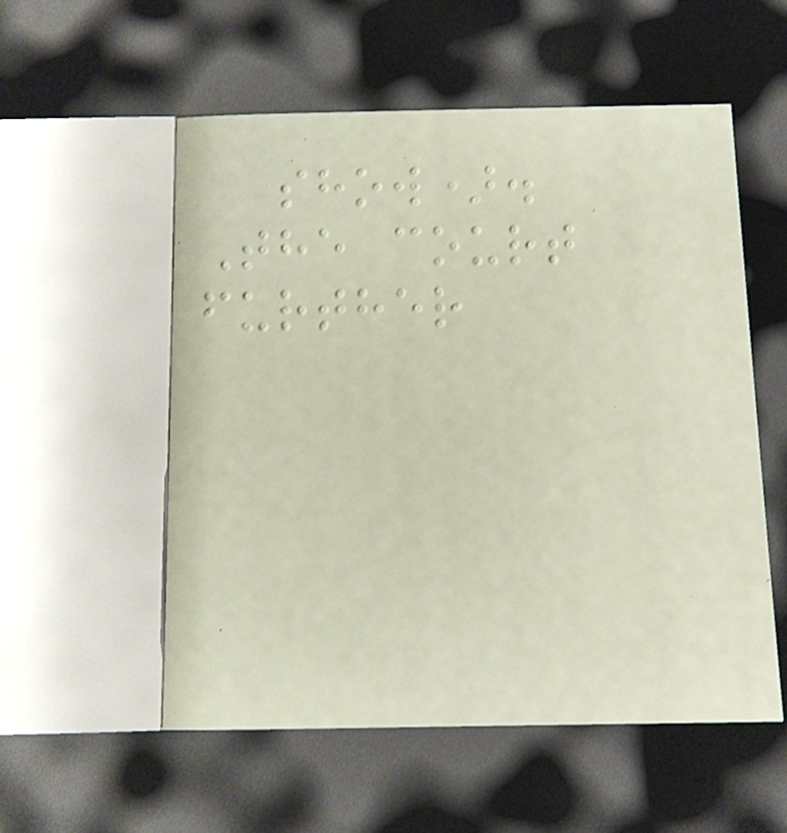show).
The court
further
